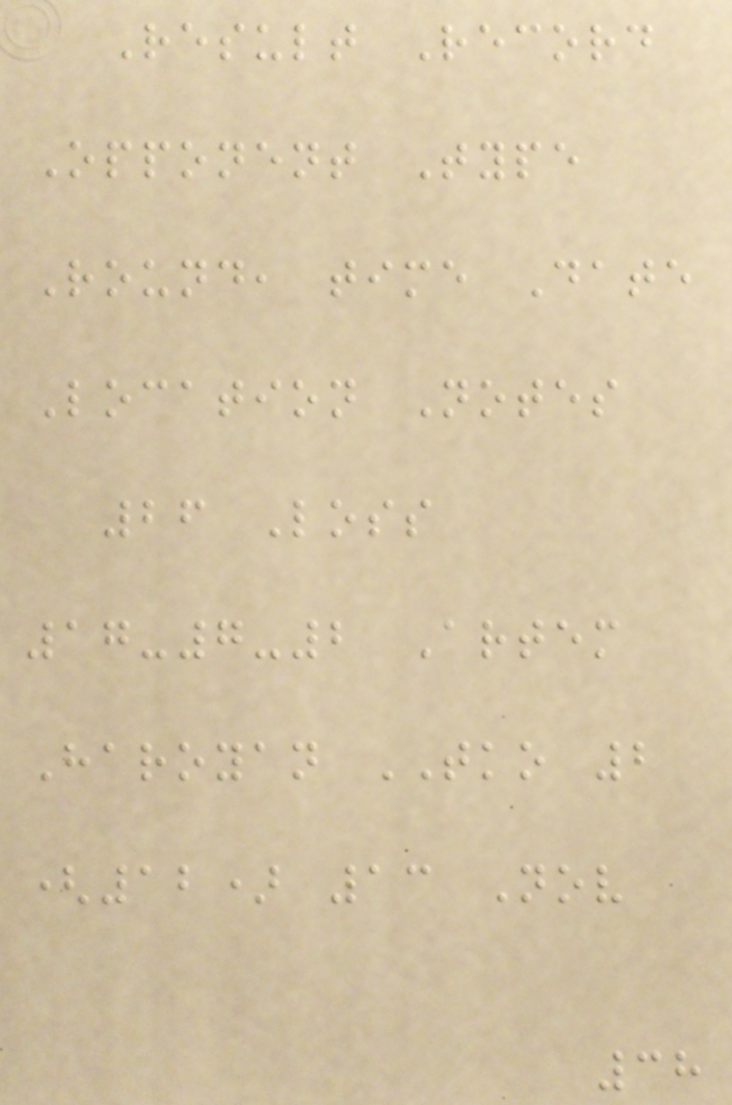Result Record
Opponent Type
Round, time Date
Location Notes
26 Loss
17-7-2 Artem
Haroyan TKO 2
(12) 13 Nov
38
